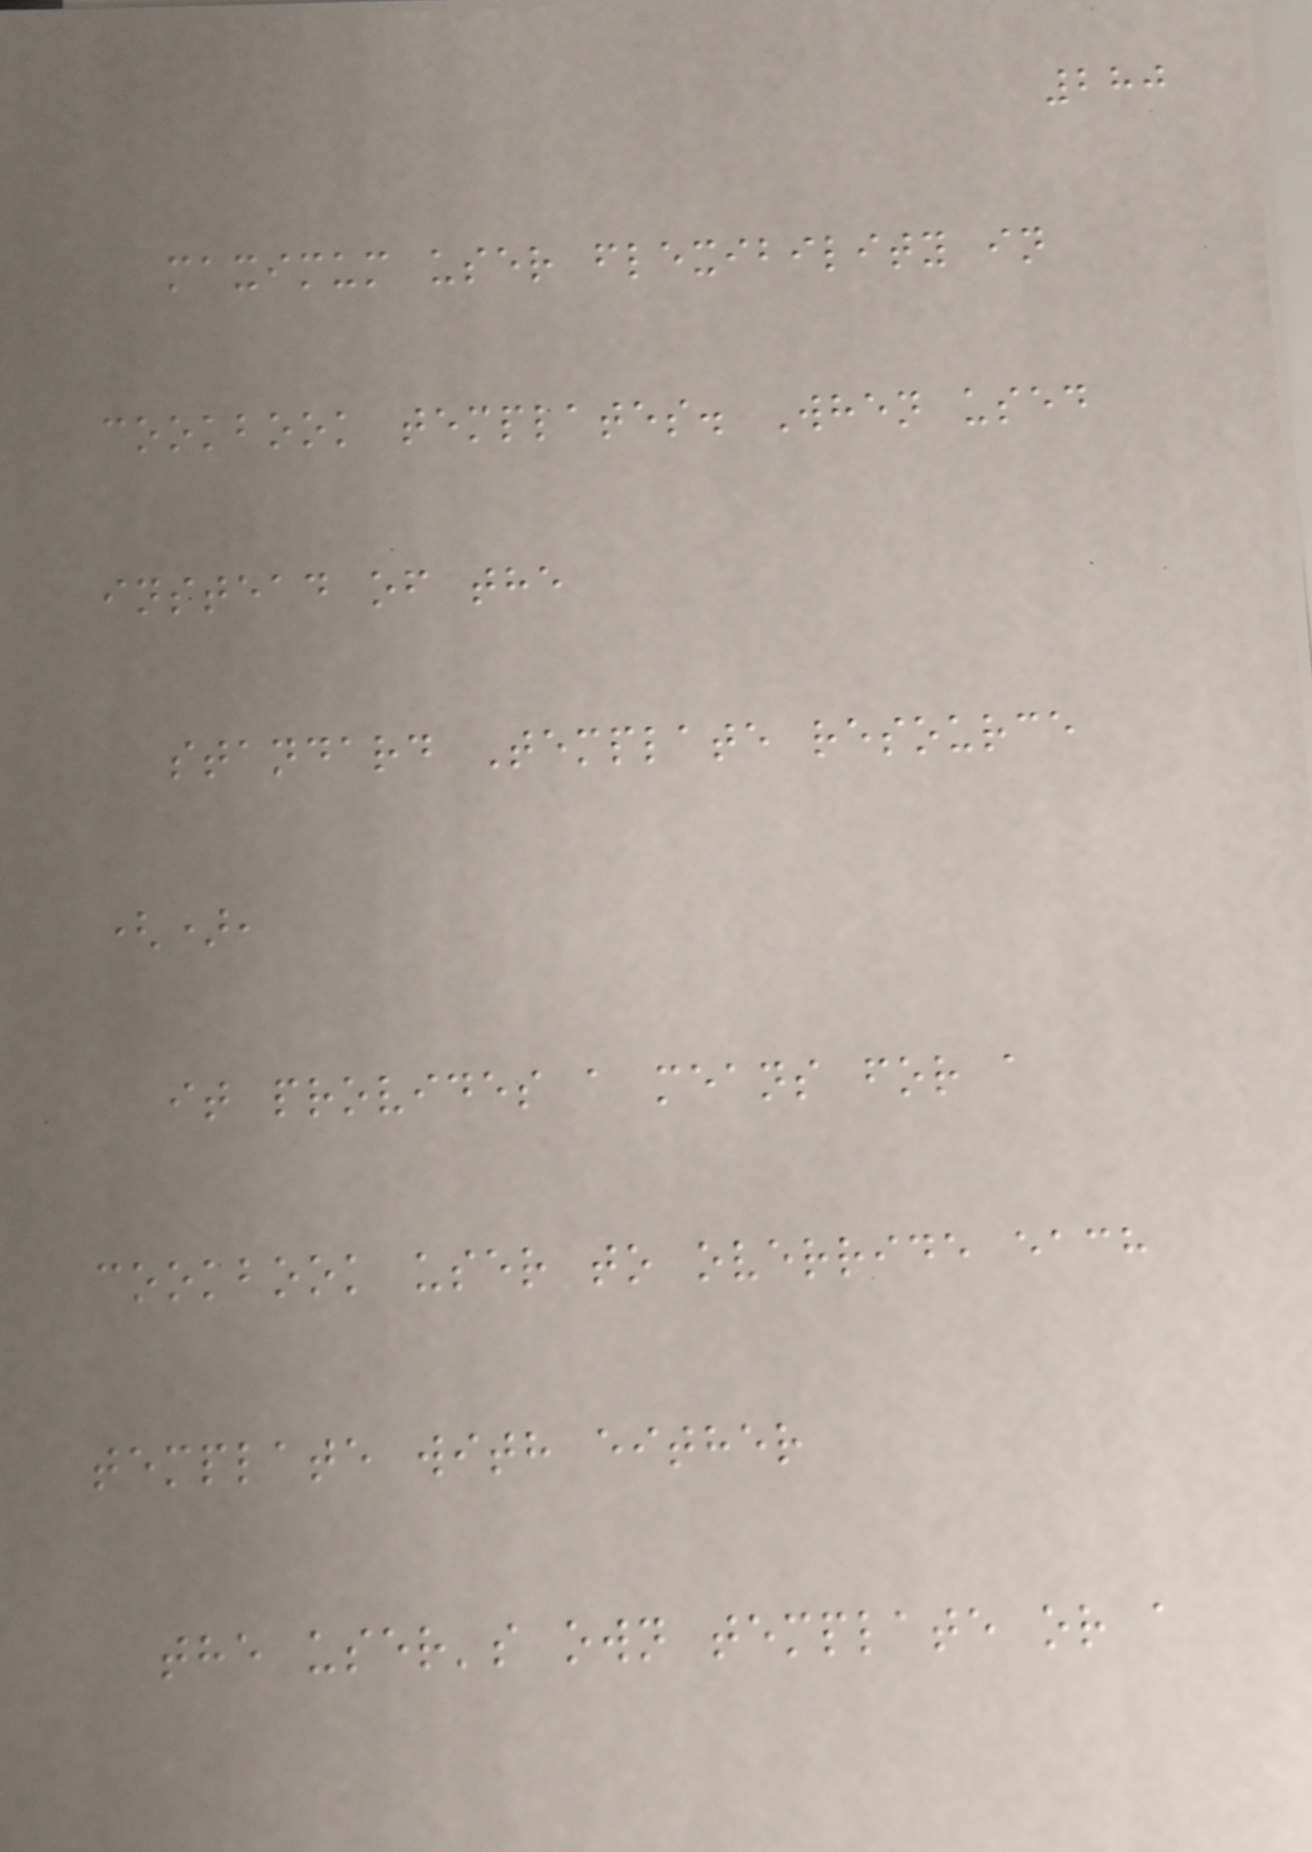280
maximum user flexibility in
cookbook templates. When used
instead of the
standard Template resource
(),
it provides a means for a
cookbook user to override each
template with either
the user's own template or a
